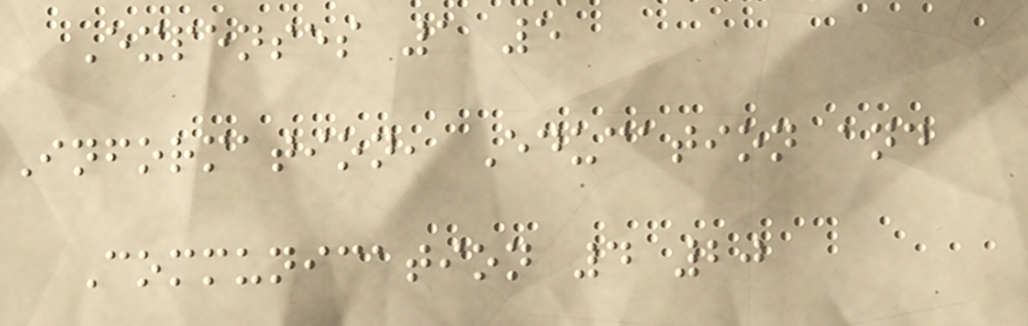Expenses 1 5
Information, Education and
Communication 4 20
